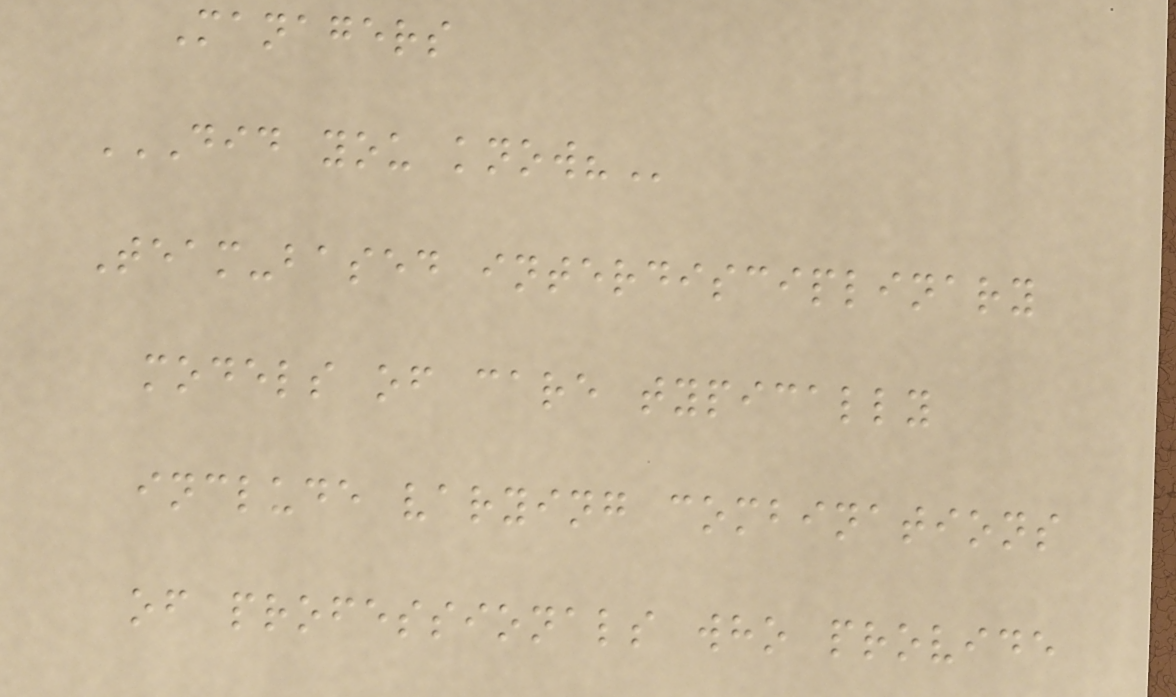Managers
DID YOU KNOW?
Team-based interdisciplinary
models of care typically
include varying combinations
of professionals who provide
